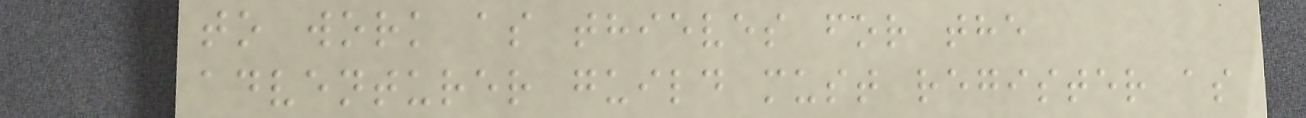to work as thieves for the
adventurer guild must register as
